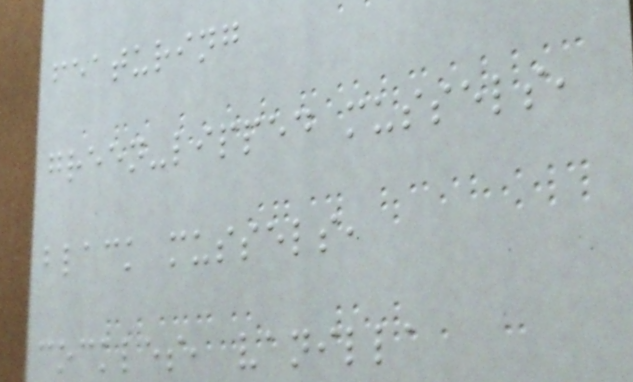featuring
green-lipped mussels,
black mussels,
cockles, vanilla
